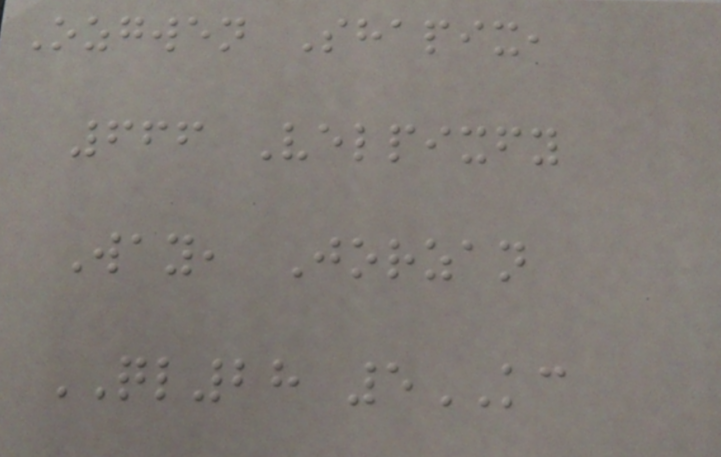Ozgwen Shapix,
666 Velpixfy
Way, Jorzan
QL28 5KC
